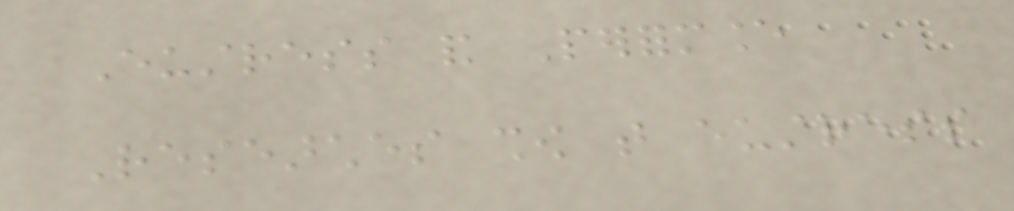Eustress and Performance
Researches show that eustress
